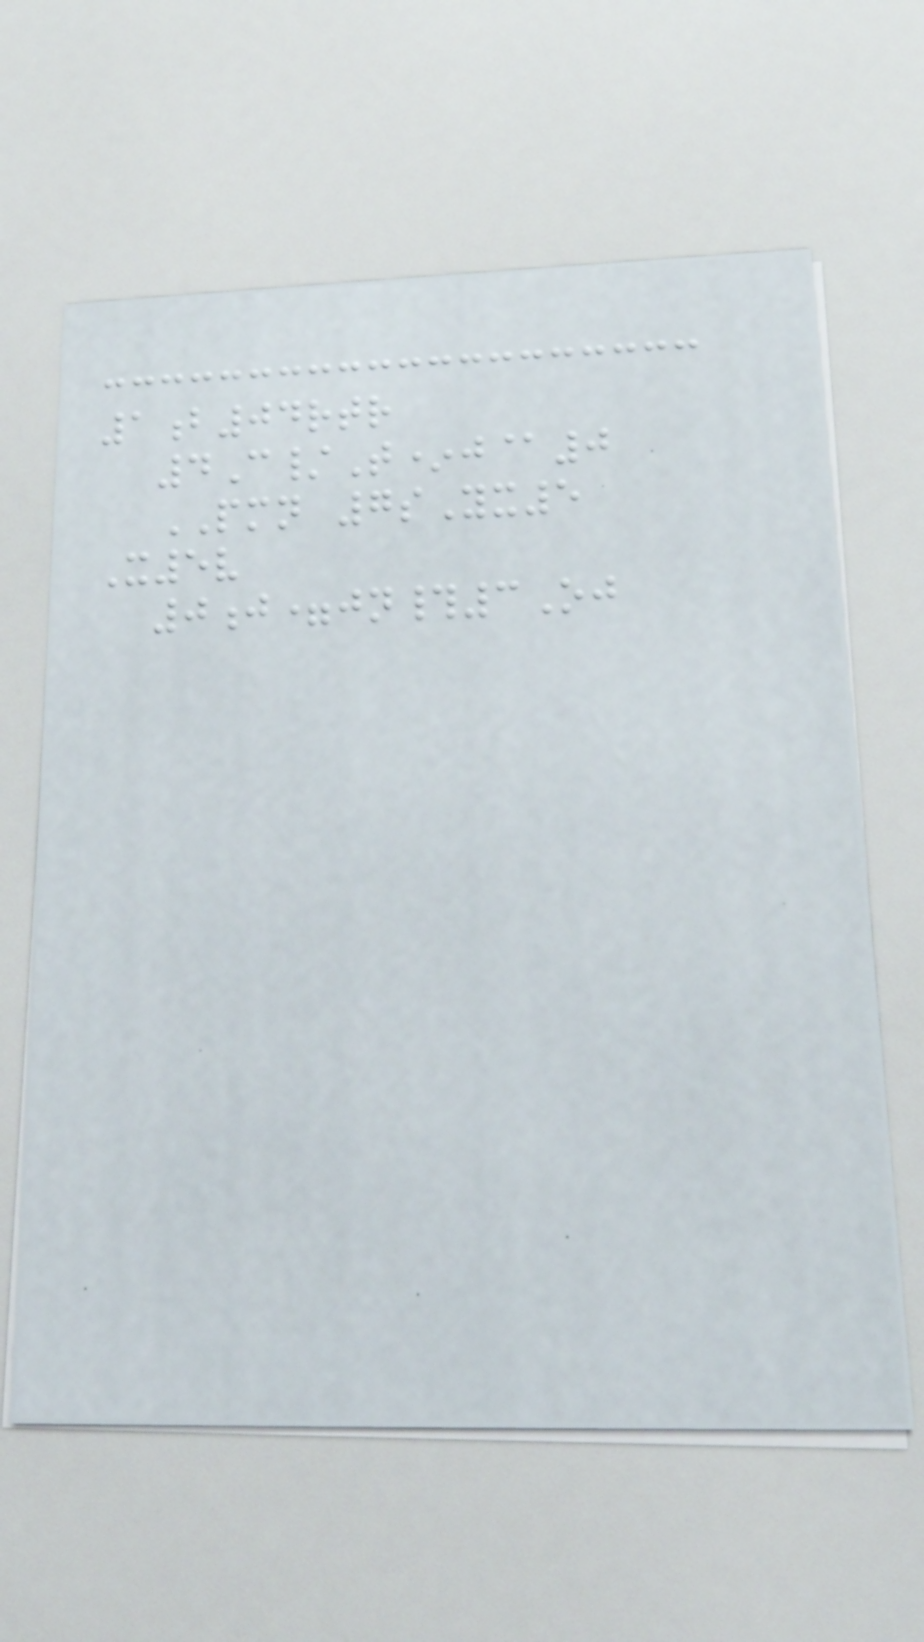1b04rtr
4C/T*j@0
PMN 7sYx5
X5v
0j=jn#3Oj
